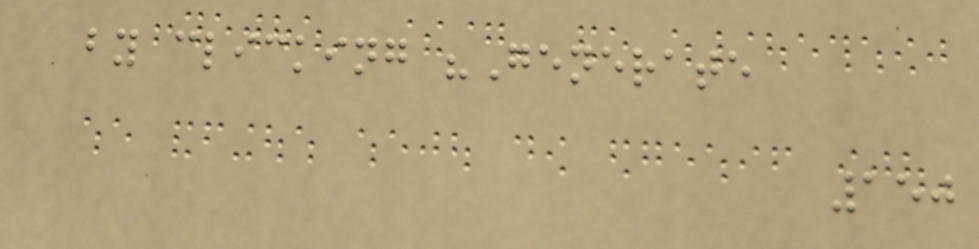by clicking "Generate
150
